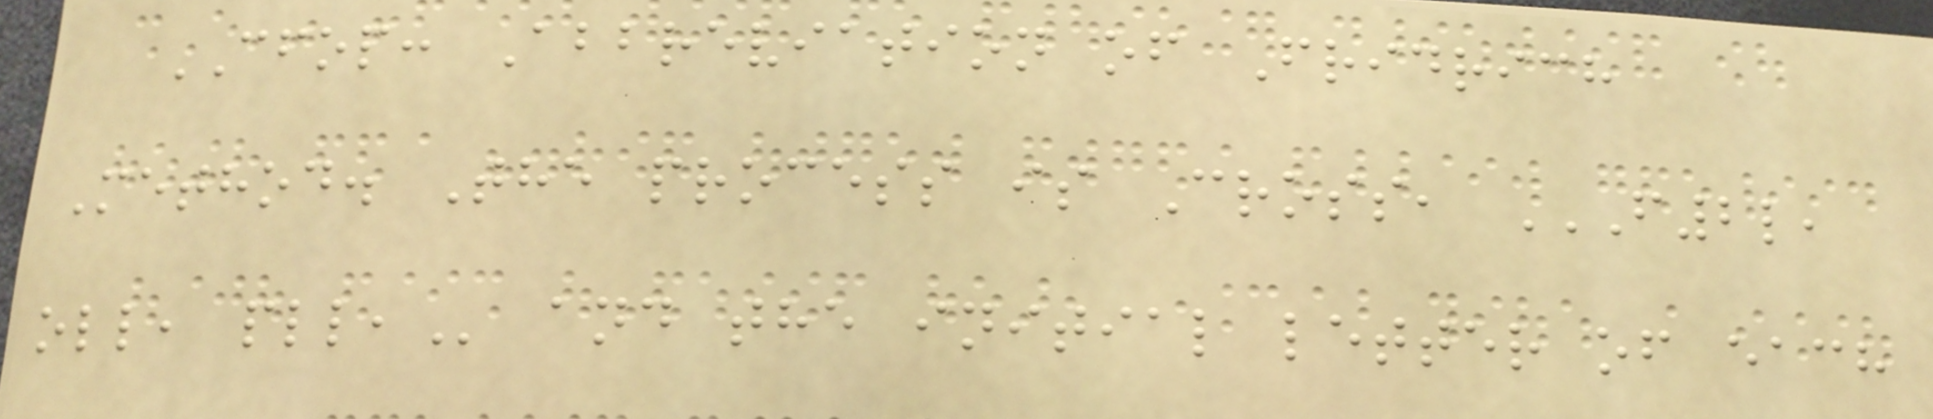CFOP: Abbreviation of Fridrich
Method. The process is Cross, F2L,
OLL, PLL, and the initial letter of each
